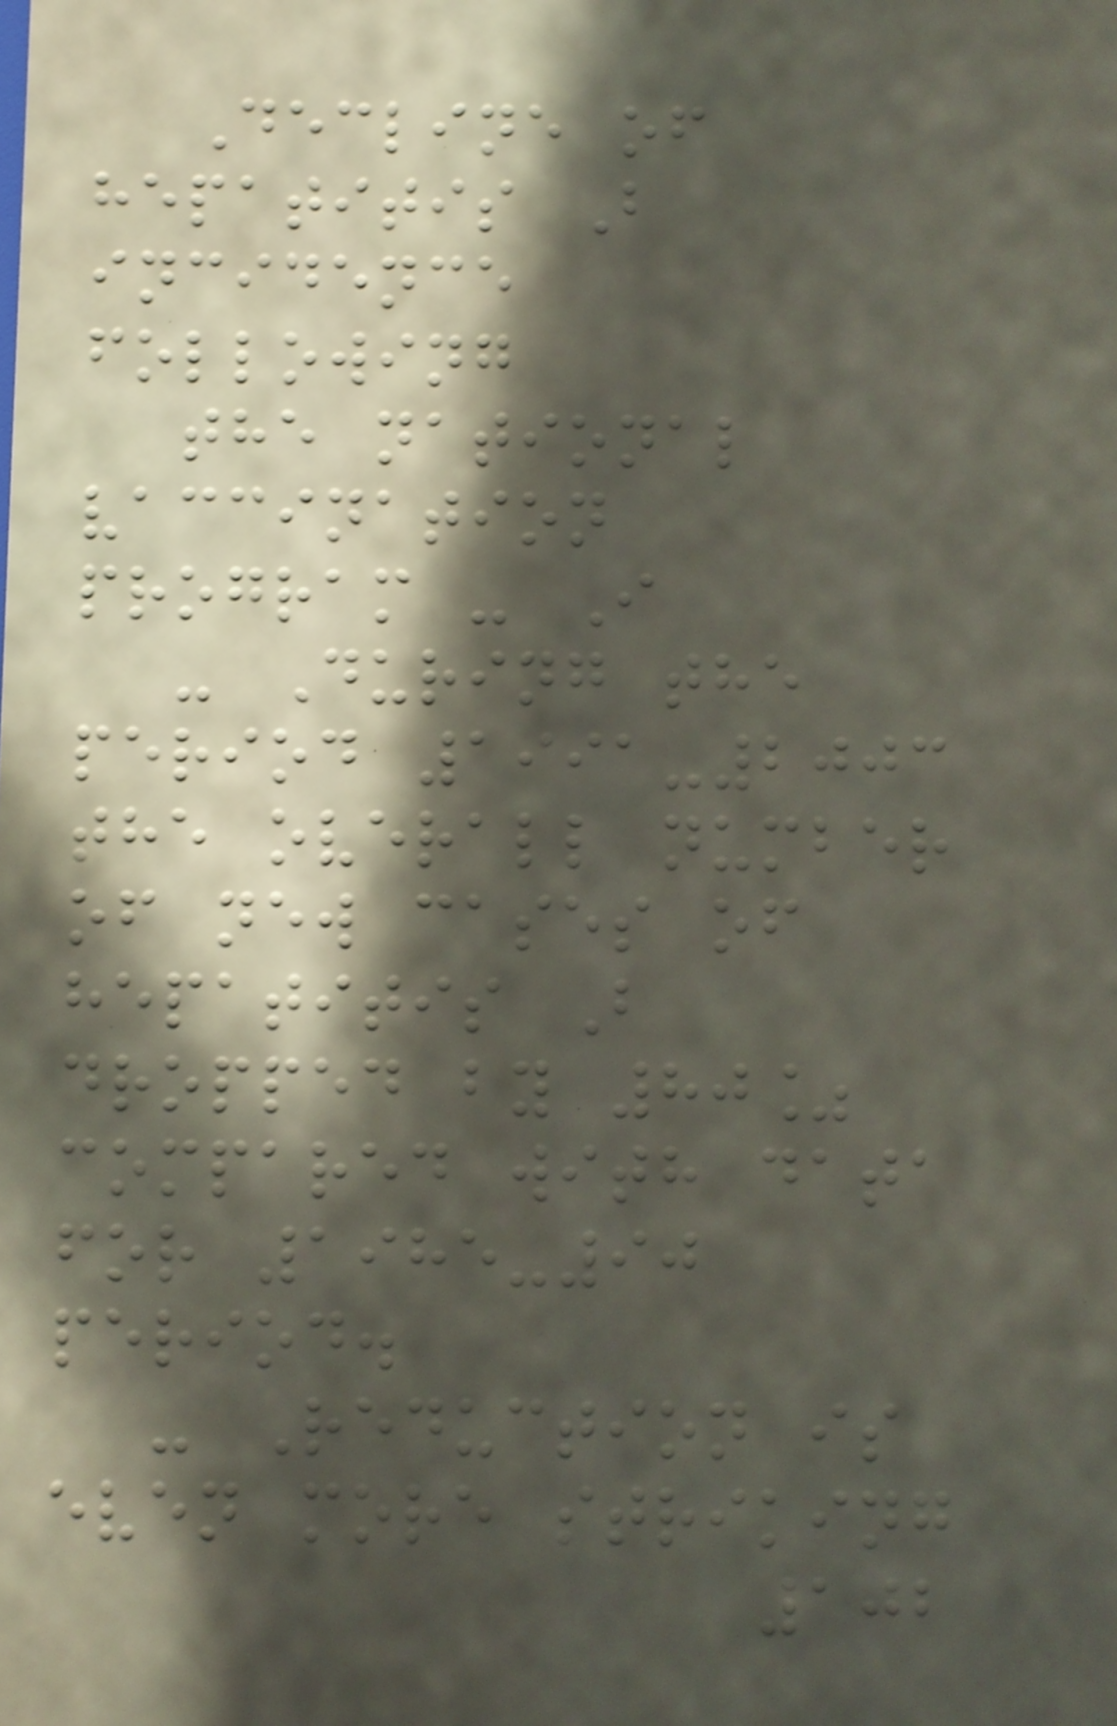Decline of
hepatitis B
incidence
following
the national
vaccination
program - I
- During the
period 1991-2003
the overall number
of new cases of
hepatitis B
dropped by 80%
compared with data
for 1985-90
period.
- Reduction is
even more striking
102
